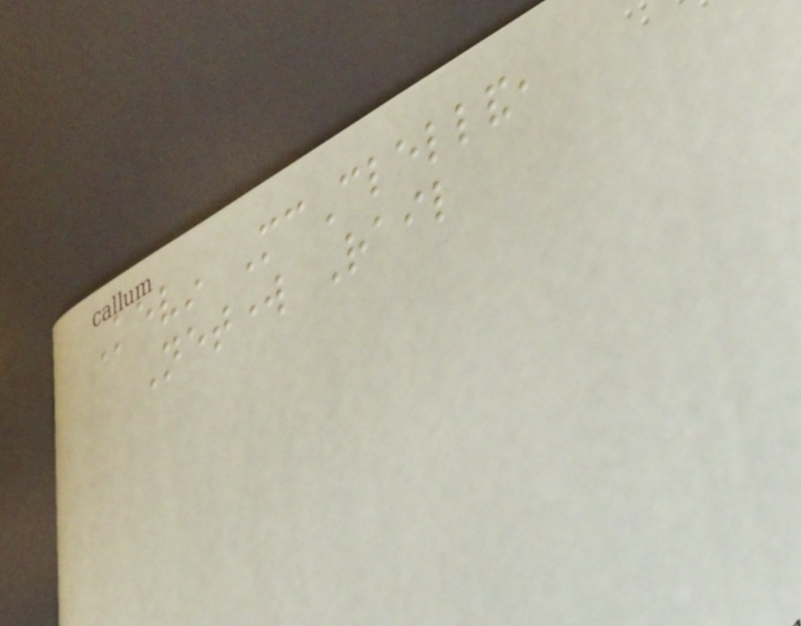Kevin McClelland,
Network Rail
